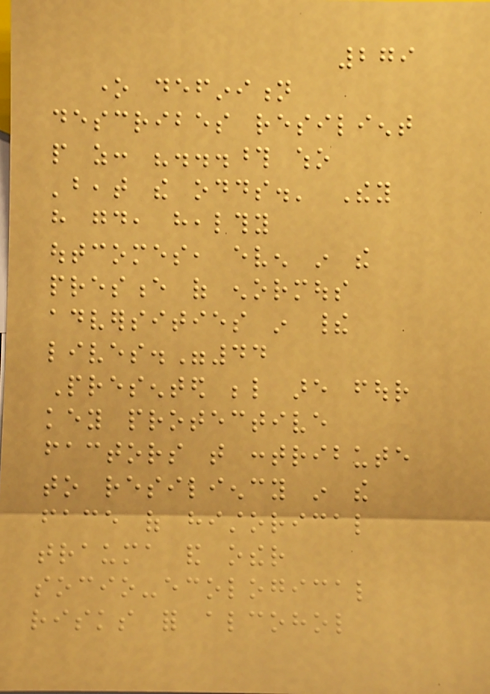279
one definition
describes resilient
people as: "...those who
'beat the odds.' They
have good, healthy
outcomes, even in the
presence of enormous
adversities in their
lives."44
Presented below are four
key protective
factors that contribute
to resiliency in the
face of historical
trauma and other
socio-ecological
risks for alcohol
